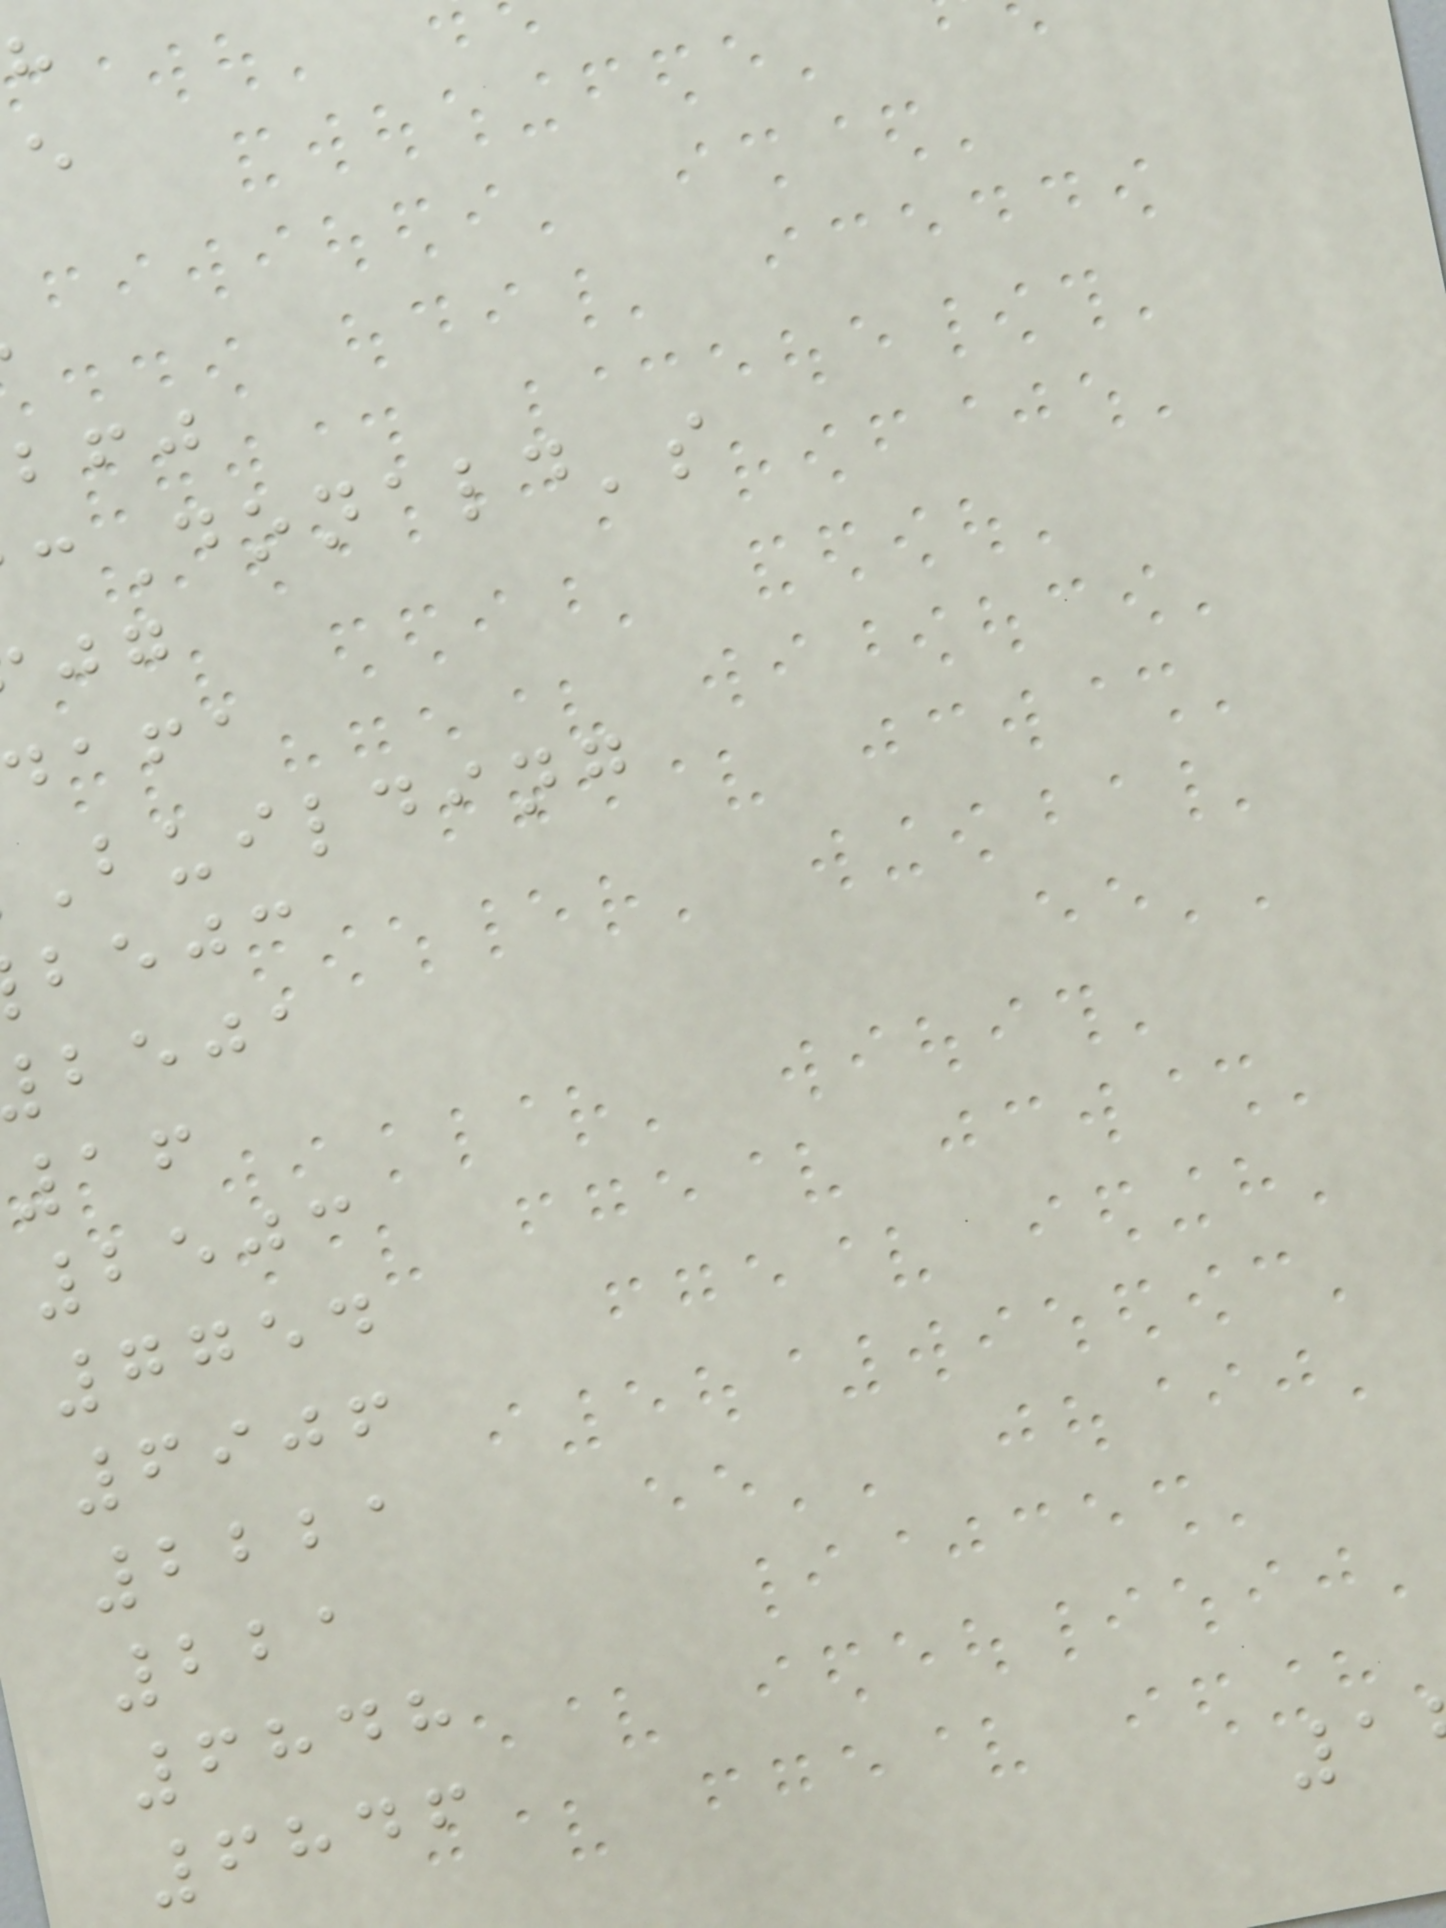cDonald's
dafa
building
bejc
beja
16
2503
7754
6906
2221
221
6848
6846
